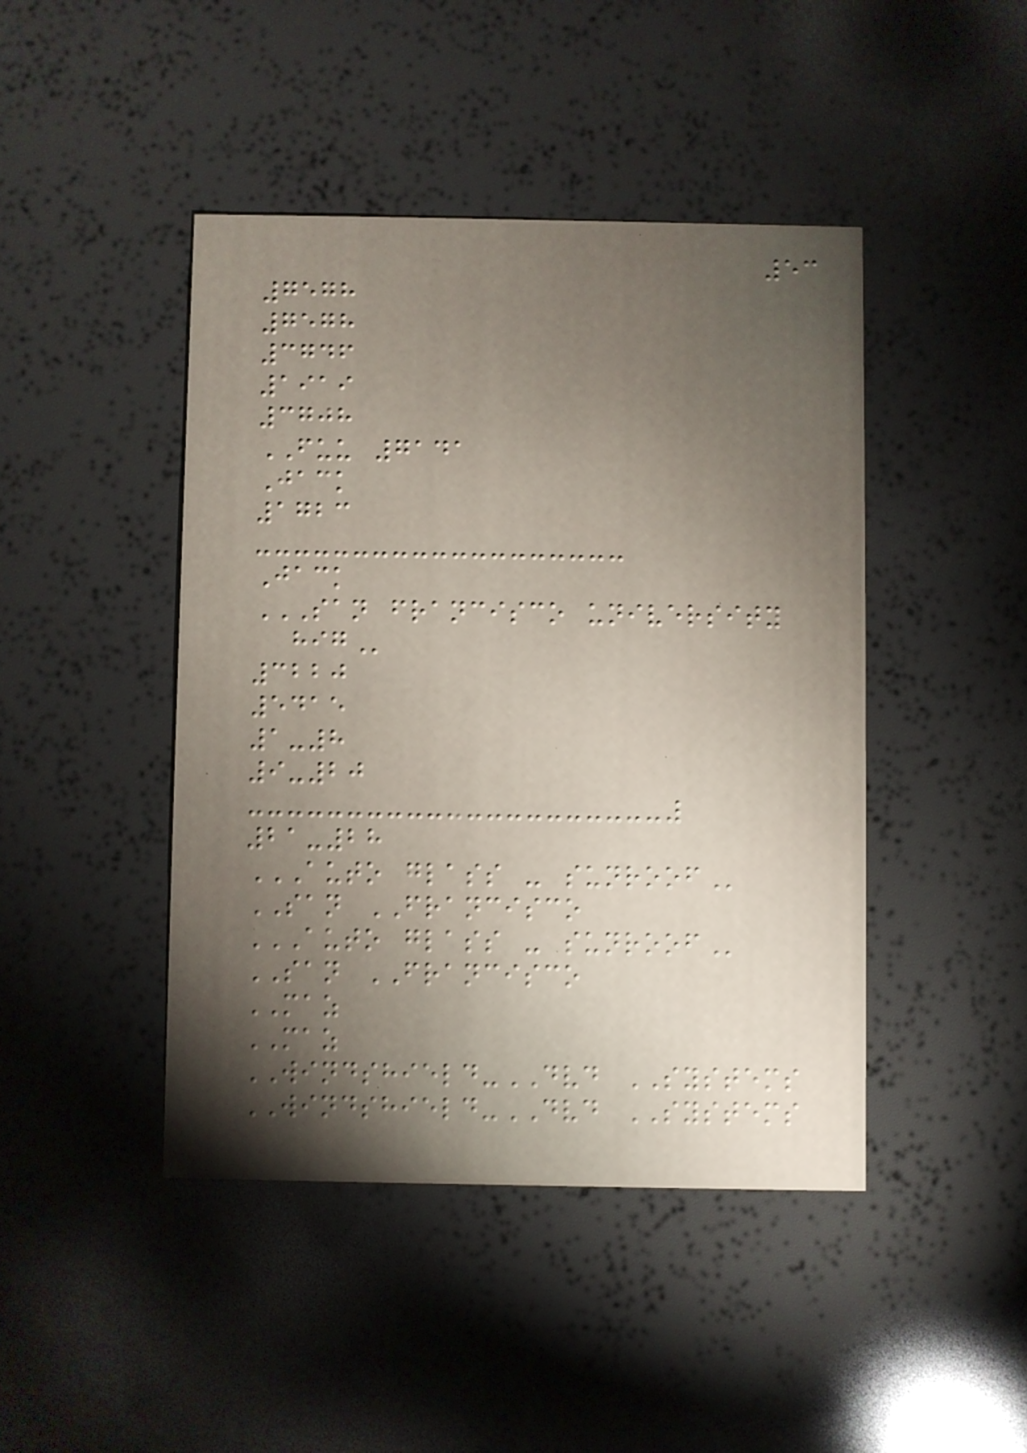53
7578
7578
3746
1919
3708
FUU 7141
Jack
1723
Jack
SAN FRANCISCO UNIVERSITY
HIG
3220
5415
1-8
9-20
21-28
AUTO GLASS - SUNROOF
SAN FRANCISCO
AUTO GLASS - SUNROOF
SAN FRANCISCO
MAZ
MAZ
WINDSHIELD-DVD SYSTEMS
WINDSHIELD-DVD SYSTEMS
